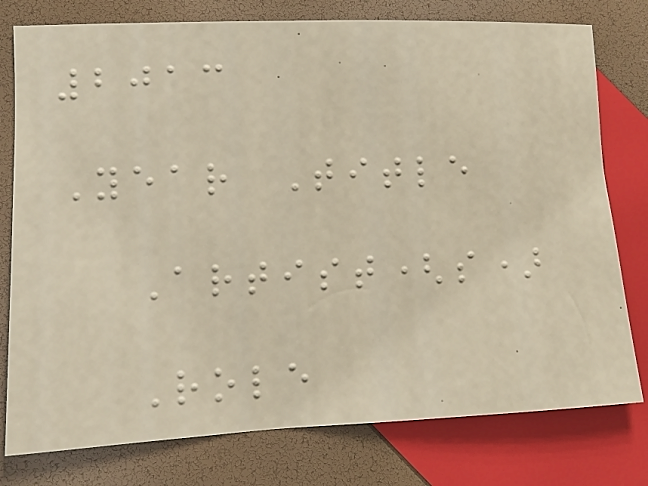2013
Year Title
Artist(s)
Role
